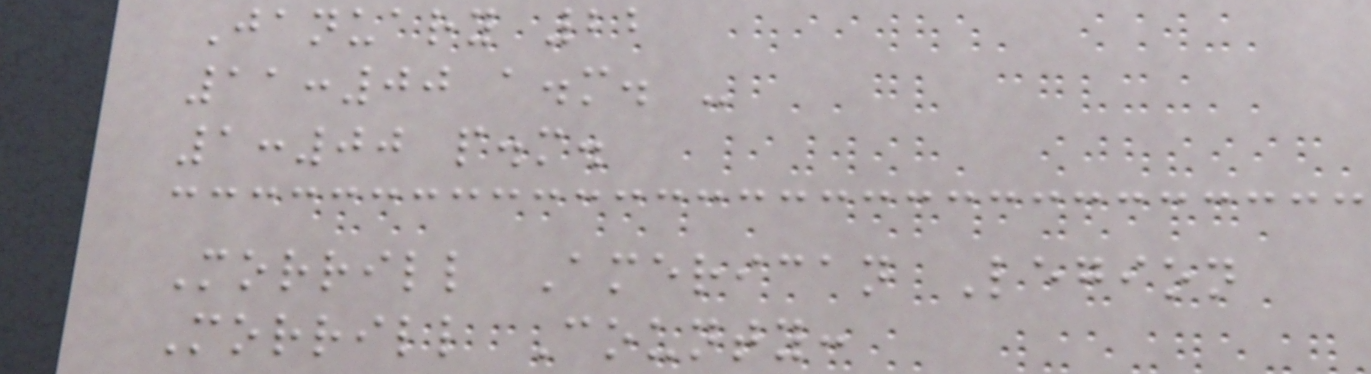January 22
11:00 a.m. -
1:00 p.m.
Morrill American Legion
Morrill County:
